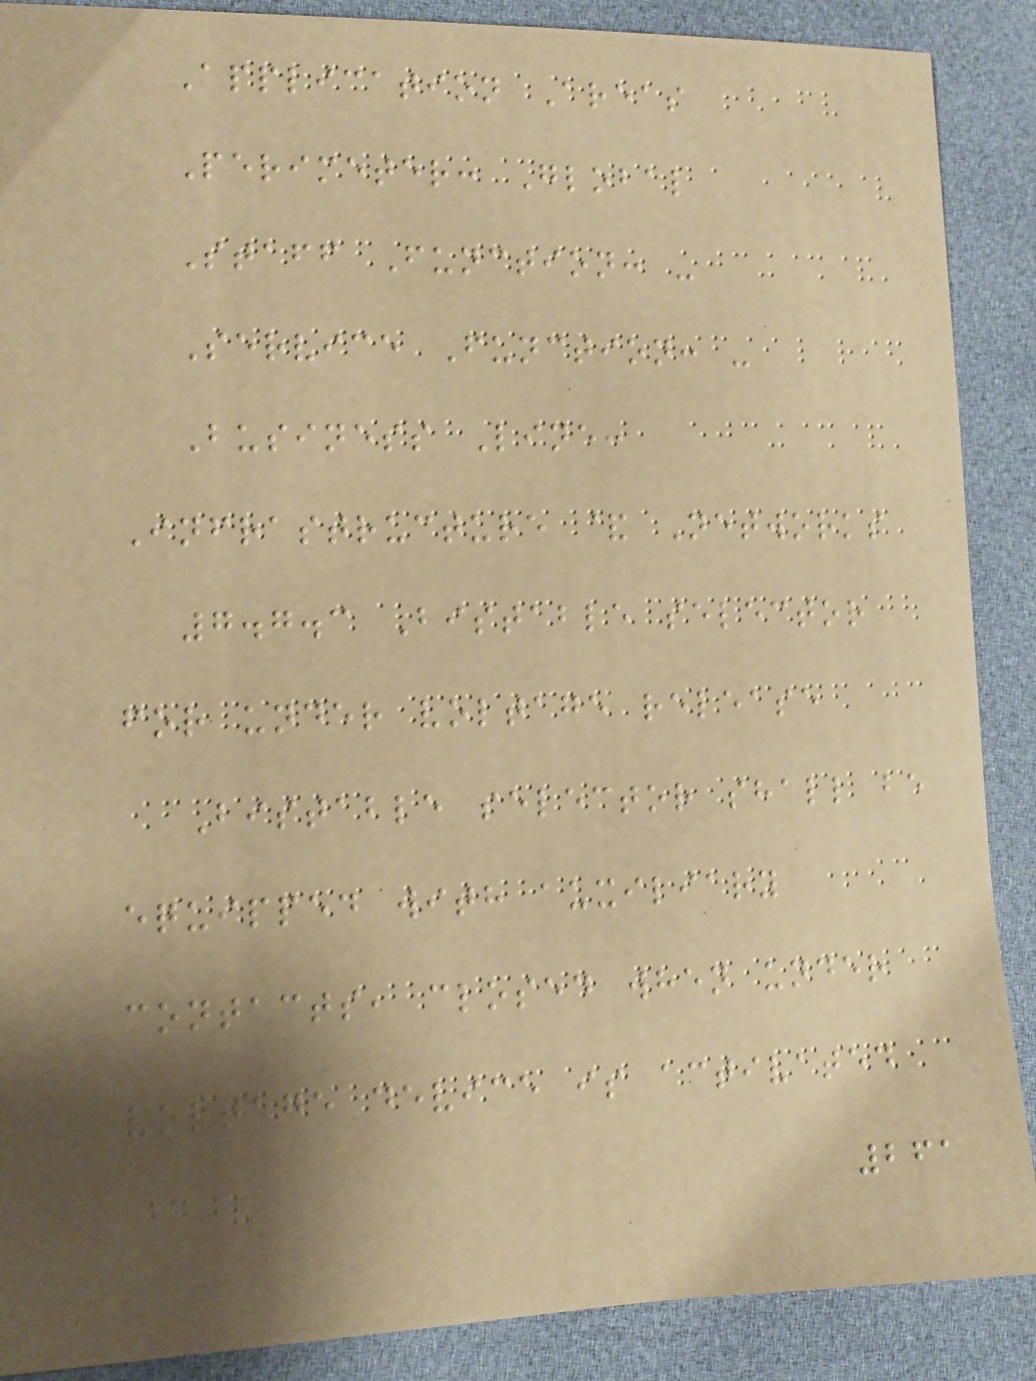Application Areas
Perimeter: Global
Staff Function: -
Service Function: -
Business Line:
Infrastructure & Networks
7.7.3 Bistable selector
for under voltage release
Bistable selector shall be
equipped with auxiliary
contacts, closed when under
voltage device is activated
261
